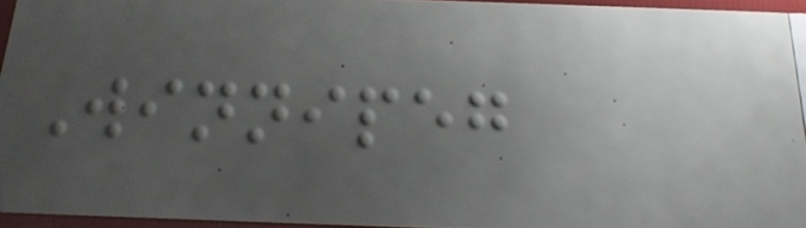Winnipeg
